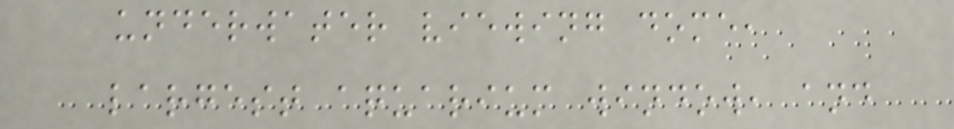underwater viewing dome,
largest aquarium window, and
